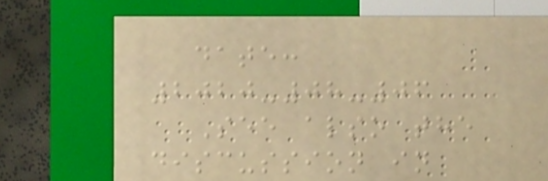date:
2020-08-06
See also the
discussion in
